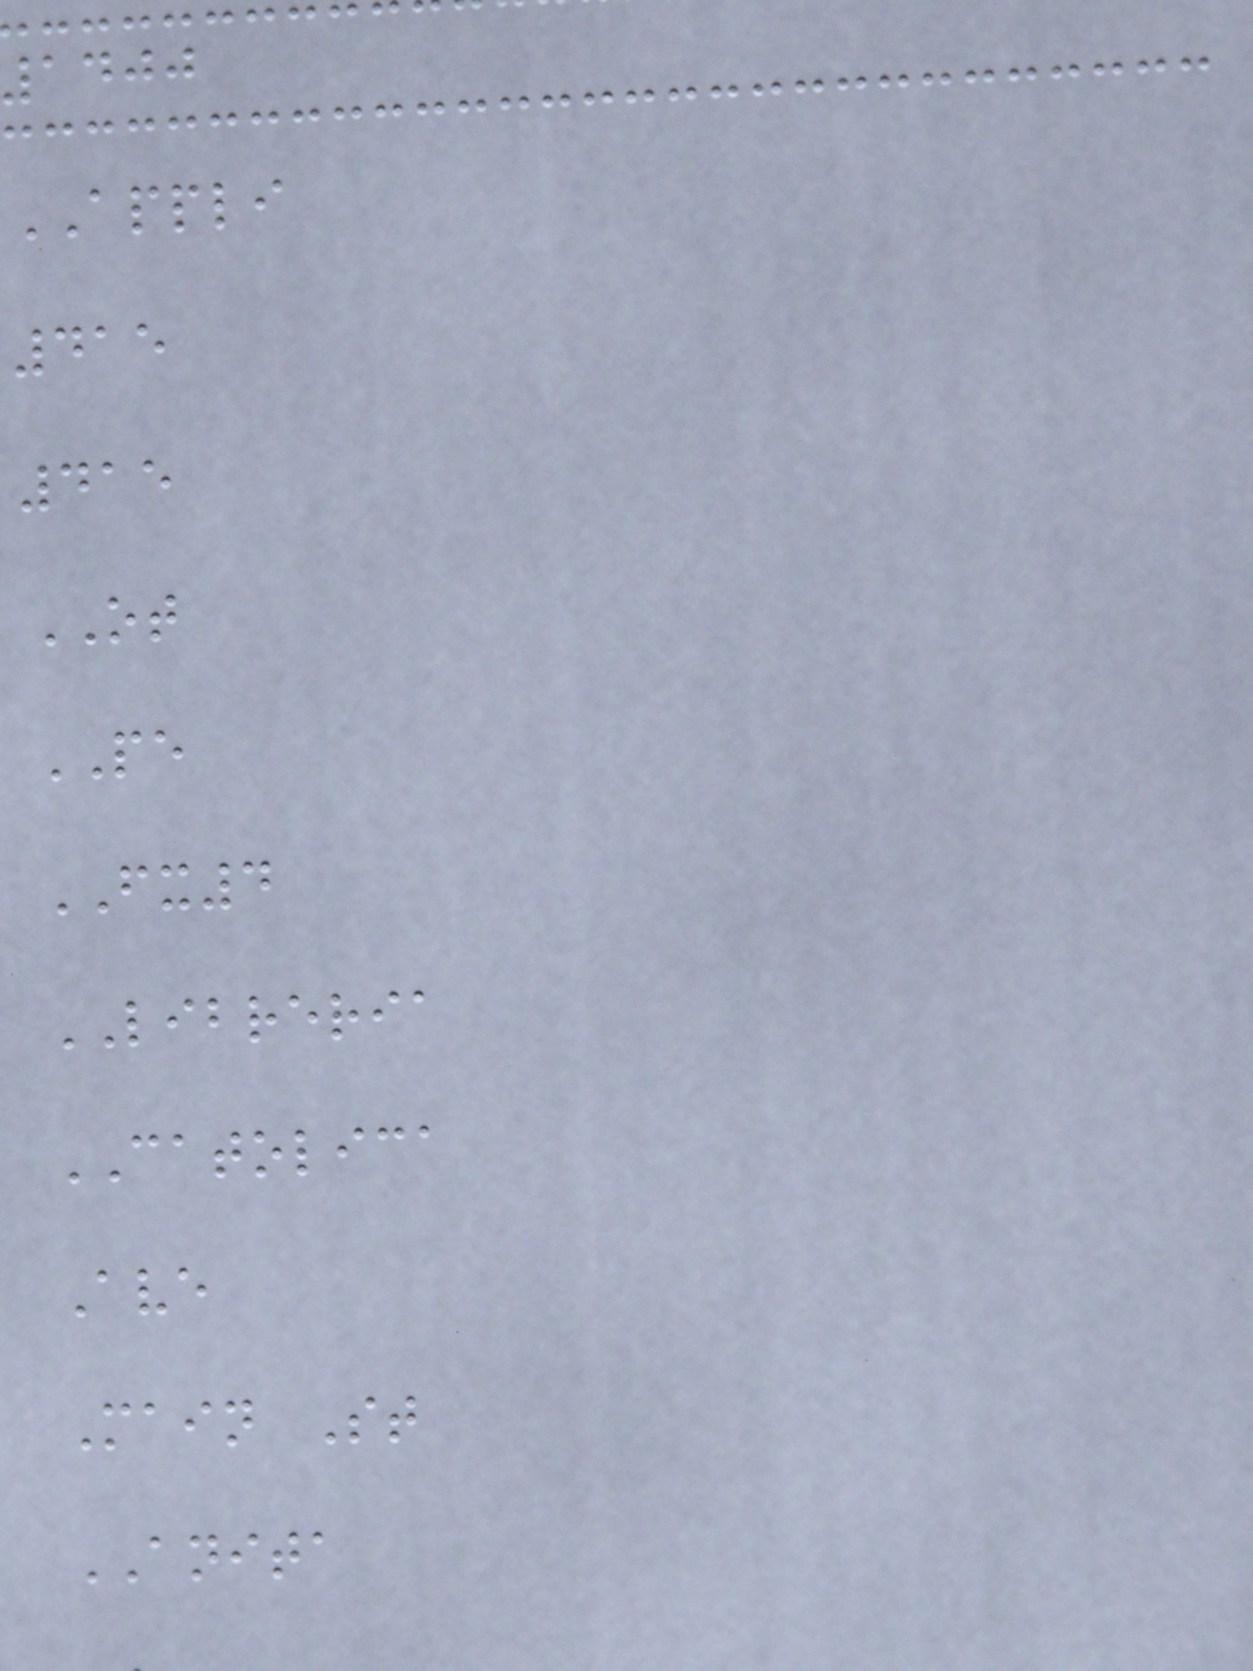adjj
APPLI
415
415
OT
PE
FX4
LIBRERIA
CATOLICA
Ave
Main St
ANITA
